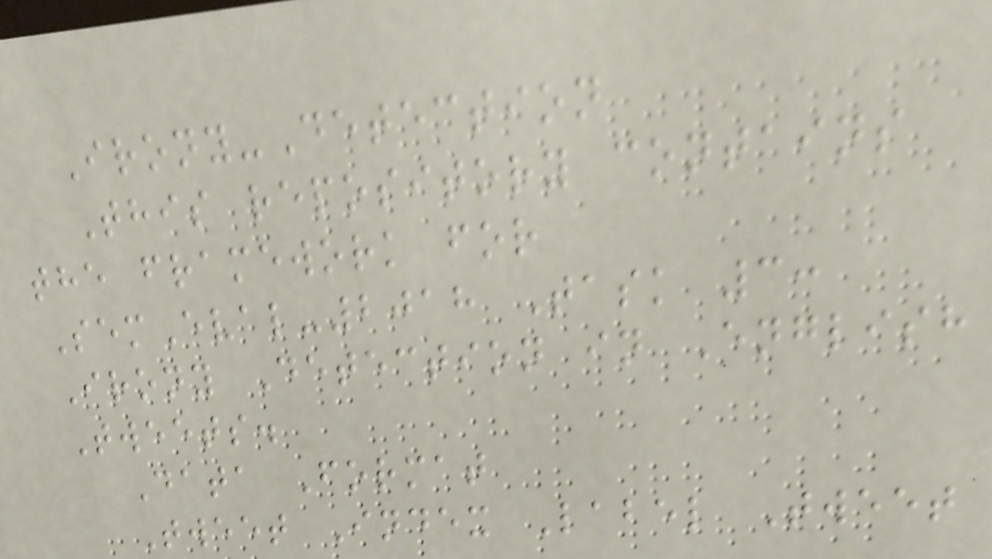Irony-Detection
This repository contains
the framework for
SemEval-2018 Task 3:
Irony Detection in English
Tweets.
Data Format
Tweet Index Label Tweet
